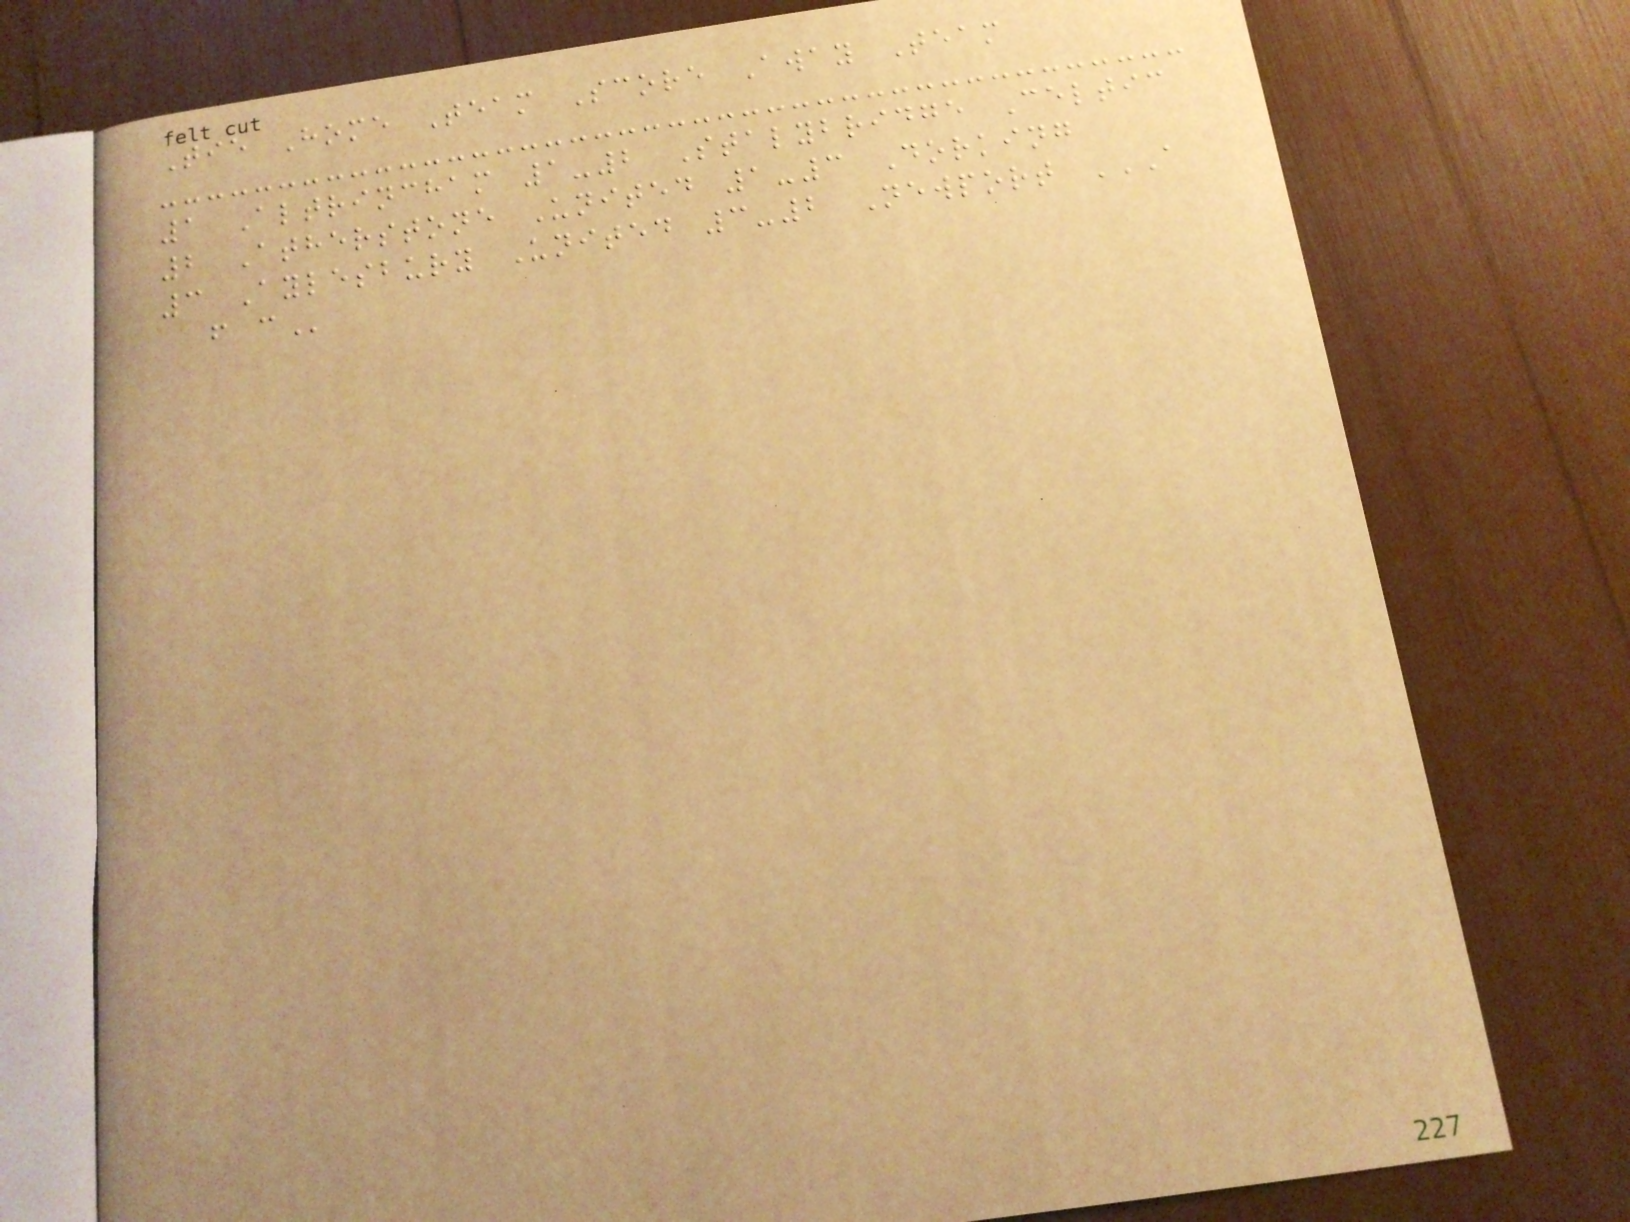Tie Home Team Score Away Team
1 Altrincham 1-2 Stalybridge Celtic
2 Atherstone United 1-3 Dorking
3 Aylesbury United 3-2 Newport A
F C
